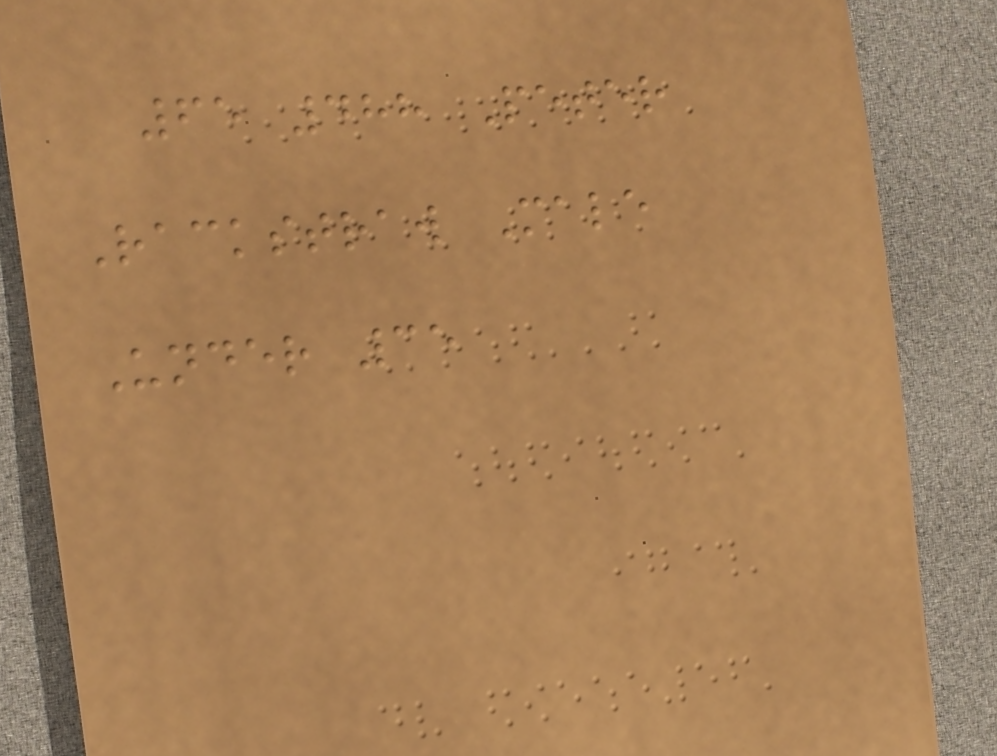65 488 Peter
Rackstraw Male
Under 35
